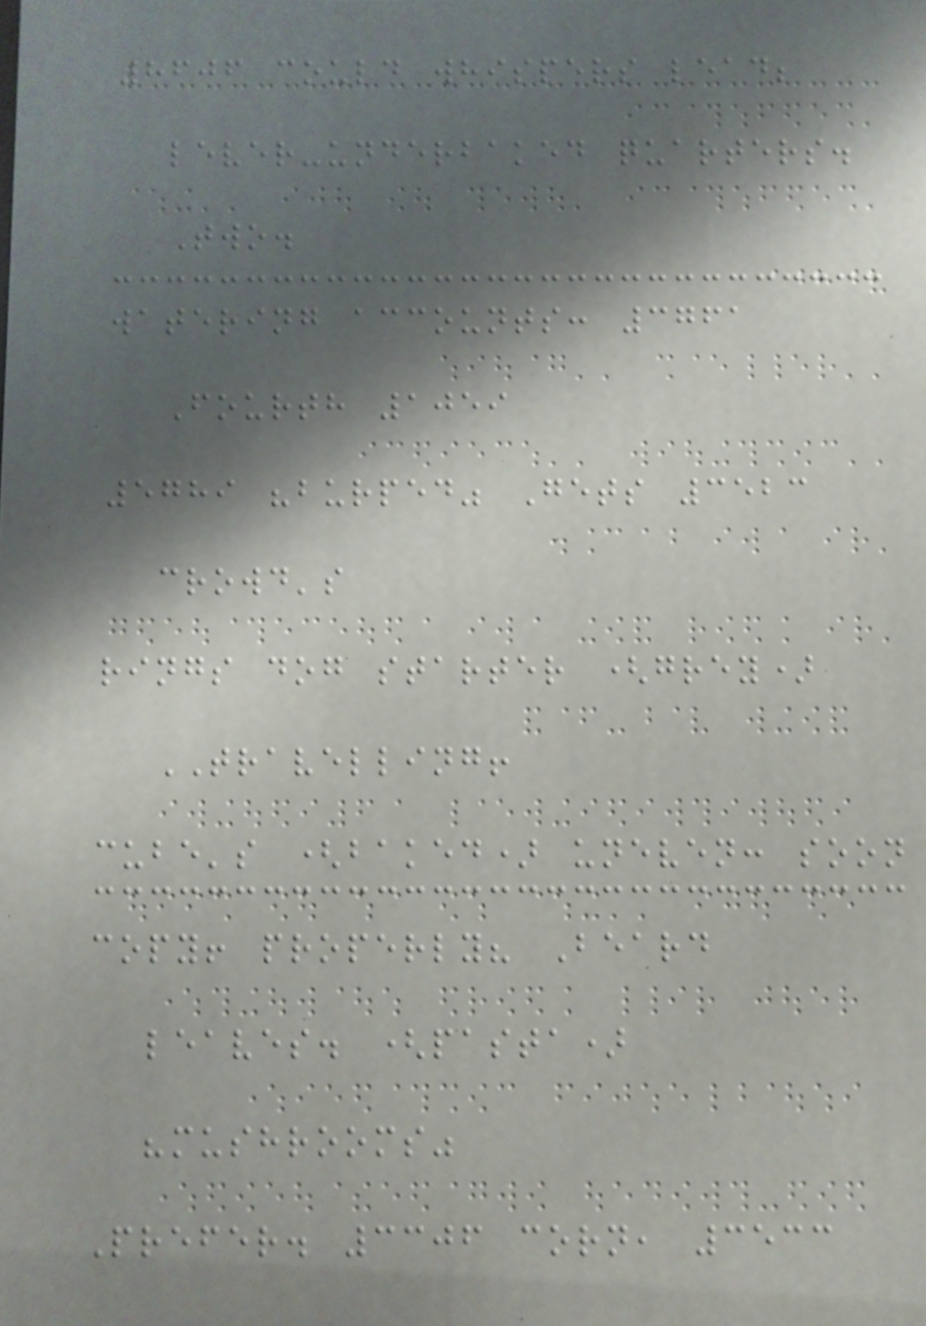8606 could whispers lead;
lever-underbaked quarters.
Two.
watering accounts: 3761
Fourth 1059
5789 "burped" Gets 3523
crowd's
rings dog starter (grey)
TRAVELLING!
cube's (baked) uneven: soon
copy! properly? Beard
leaves. (pasta)
"mushrooms"
Prefer. 3306 corn, 3533
